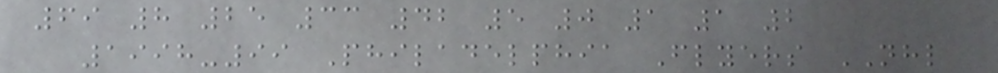69 8 25 33 42 5 0 1 1 2
1998-99 Philadelphia Flyers NHL
